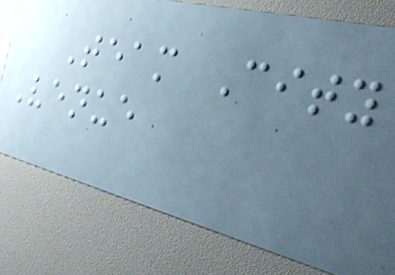Team City
Venue
